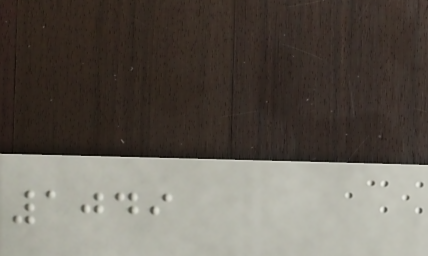1049
